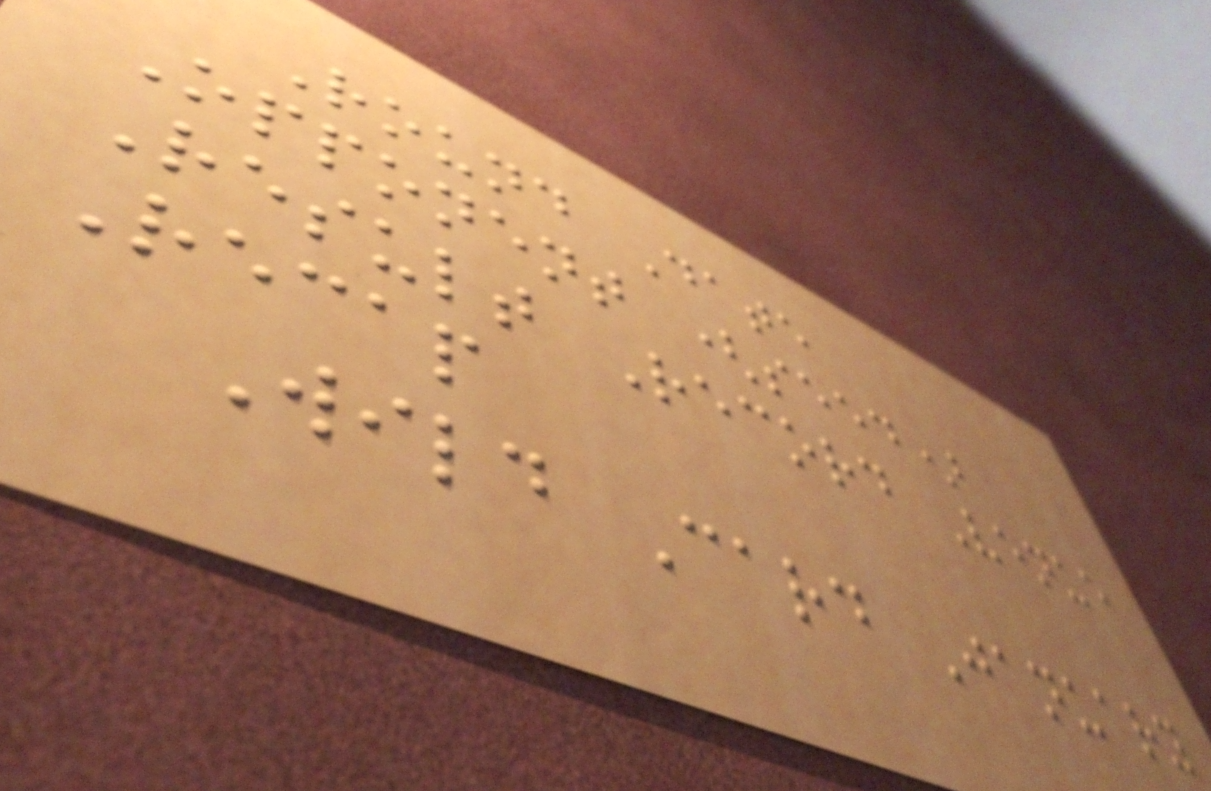Round Date
Opponent (seed)
Result Record Venue
Recap
Wild Card January
